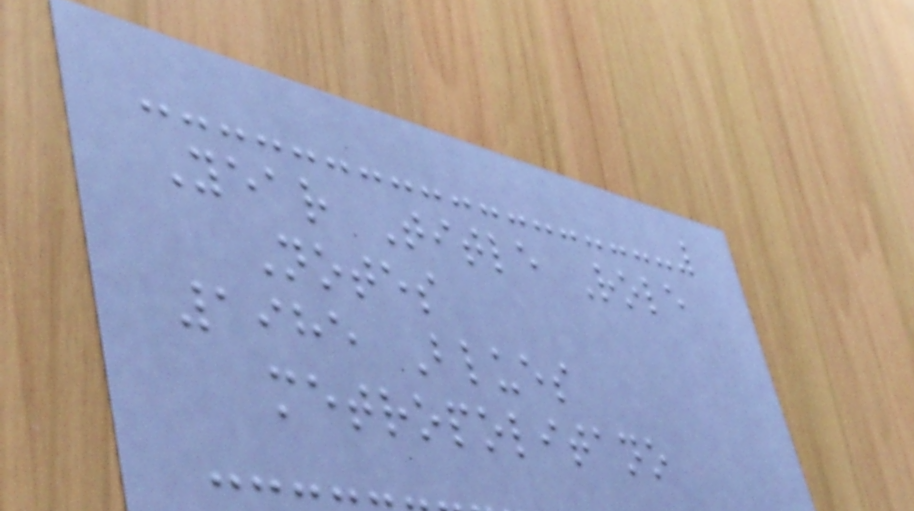Year Title Role
Notes
1985 Blues
metropolitano
